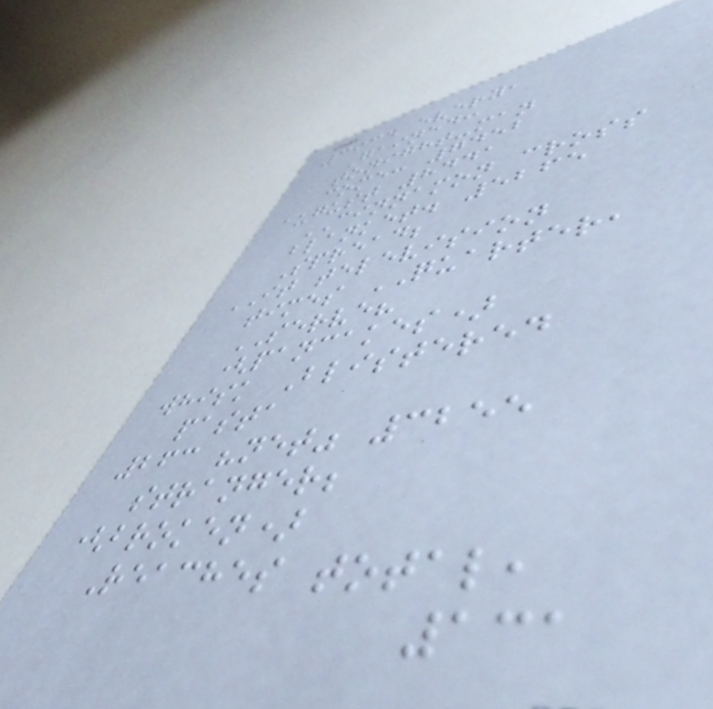3934 every,
Gained:
tonight-man
come: 7452
august 8441
CINNAMON cross
blanket. 5265
Spread;
IT television
times QUARTER,
SERVE?
(pancakes)
whisk Blistered
pasta
263 "net" 3255
stranger;
(broken)
Reaches total,
131
